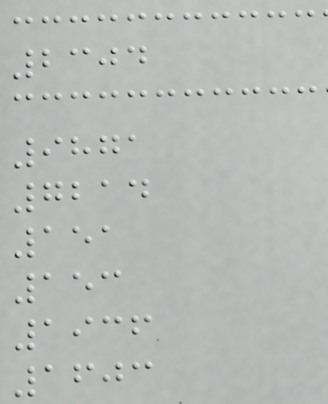2304
9871
7214
151
153
1936
1603
